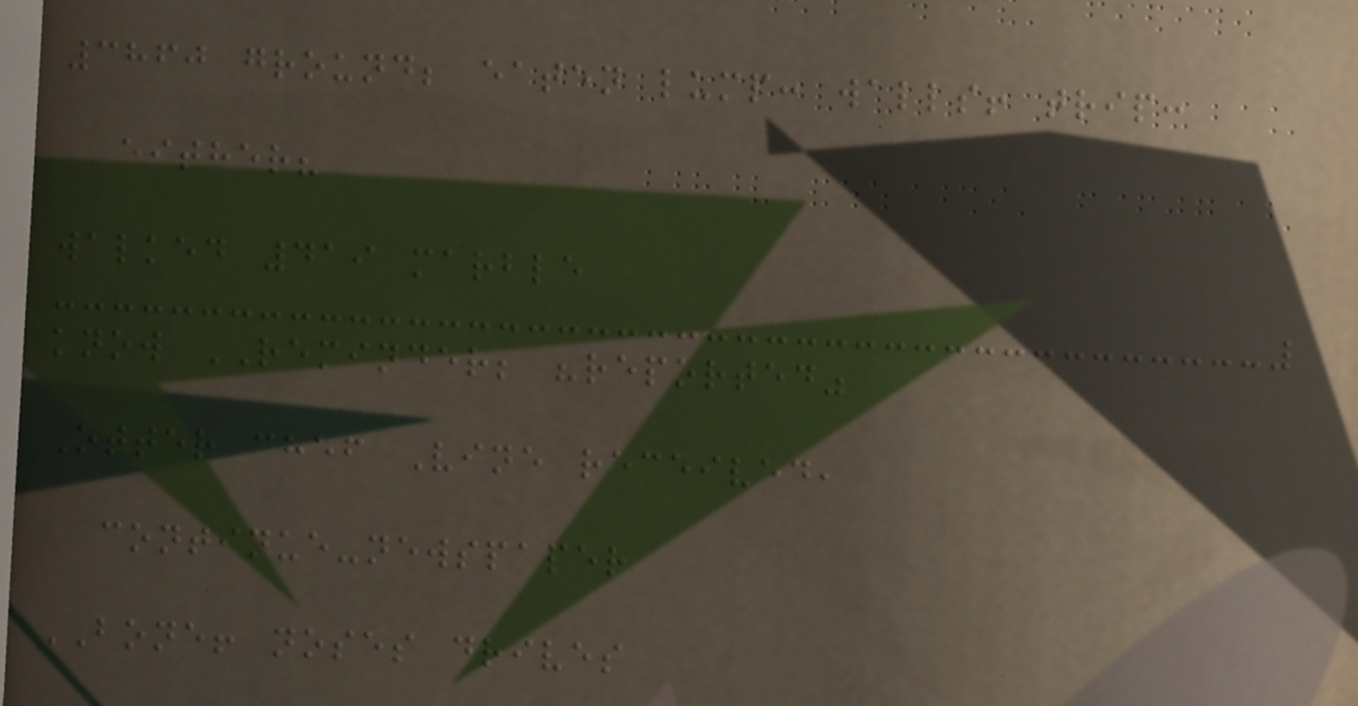3860 ground; eaten lump: walls! trip:
either?
walked 419 marble
know REMINDER; "reported"
Otter chef Vine received,
continue-newspaper
BONE! noses drives
